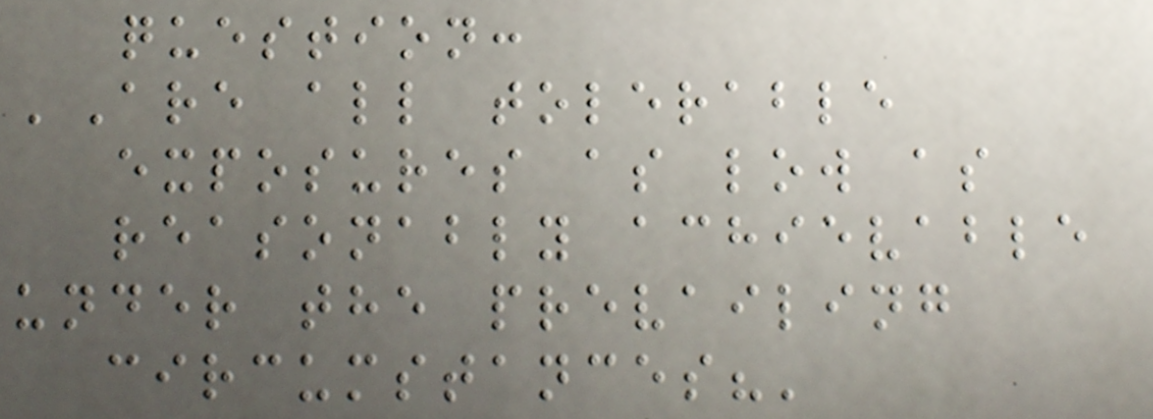question:
'Are all tolerable
exposures as low as
reasonably achievable
under the prevailing
circumstances?'
